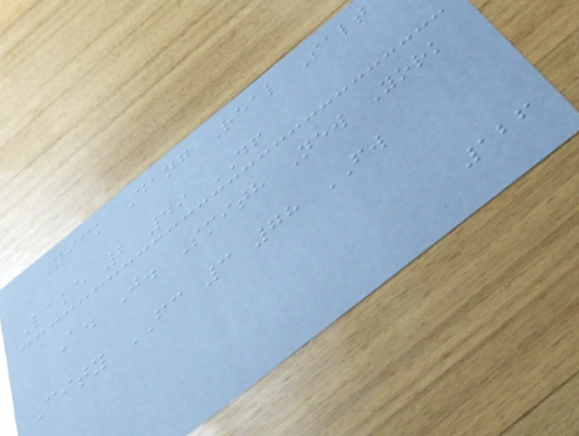Nick Dang Real Salt
Lake 2 49 DF
A. J. Smith New York
City FC 3 78 FW
126
